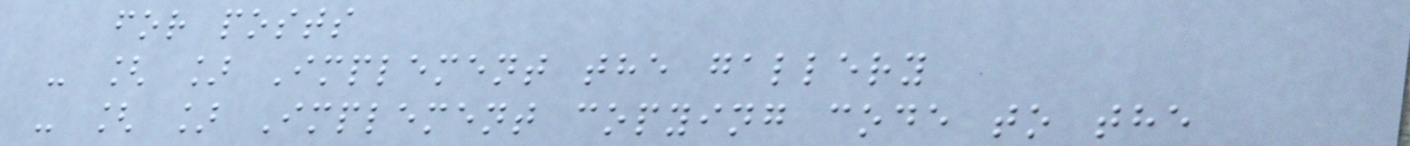for posts
- [ ] Implement the gallery
- [ ] Implement copying code to the
